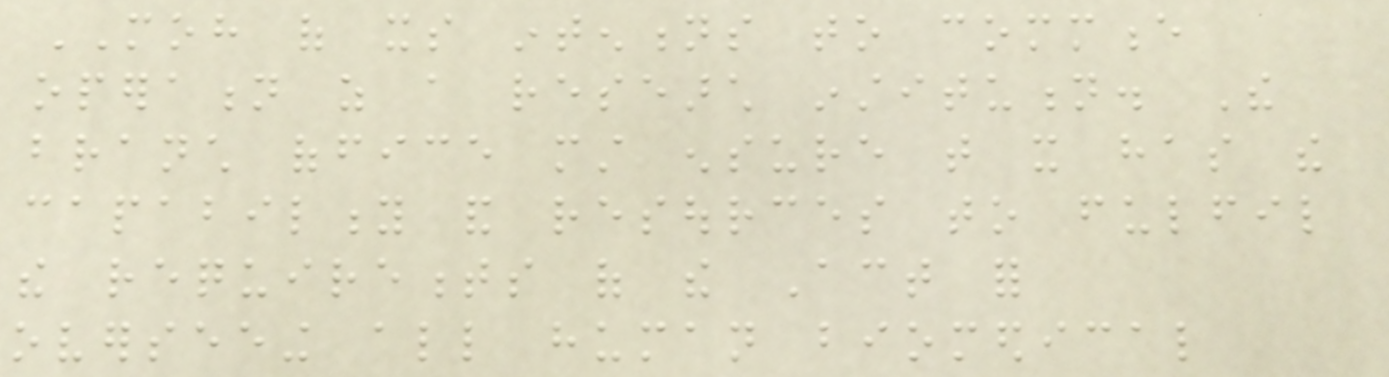MOH of its intentions to commence
operation as a research institution. The
branch office must ensure that it has the
capability and resources to fulfil
the requirements of the Act for
overseeing all human biomedical
